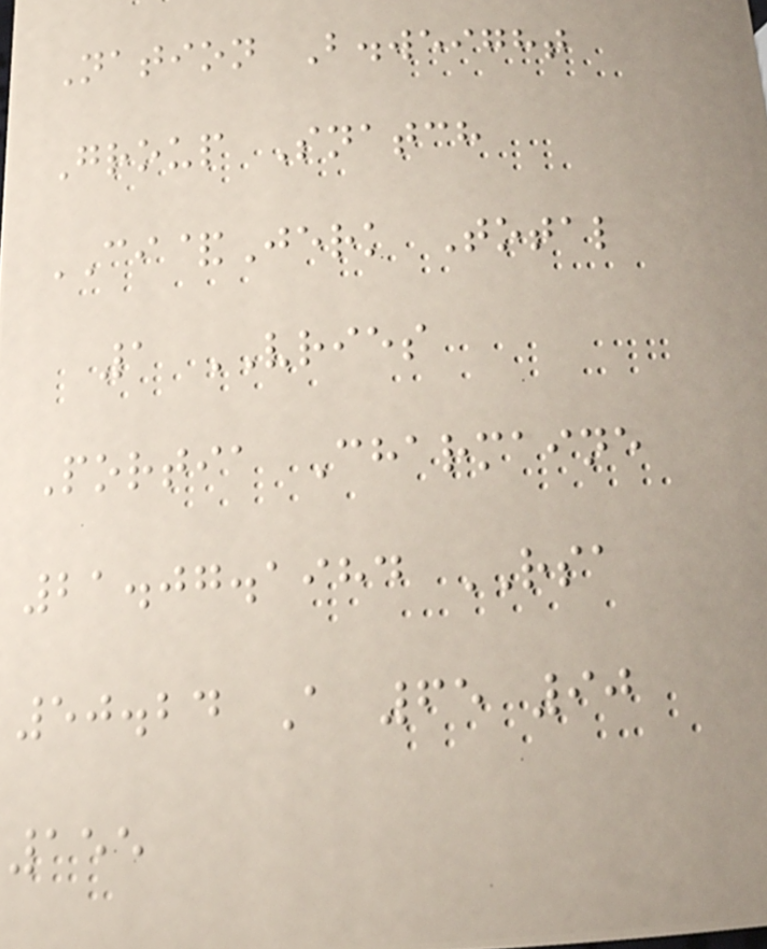Nation B.weight
Group Snatch
CI&Jerk Total
1 VRIES
Portia Charmaine
21.07.1984 RSA
50.24 A 65 90
155
